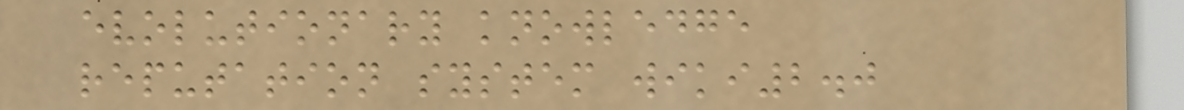evolutionary knowledge
reputation system wiki2.0
